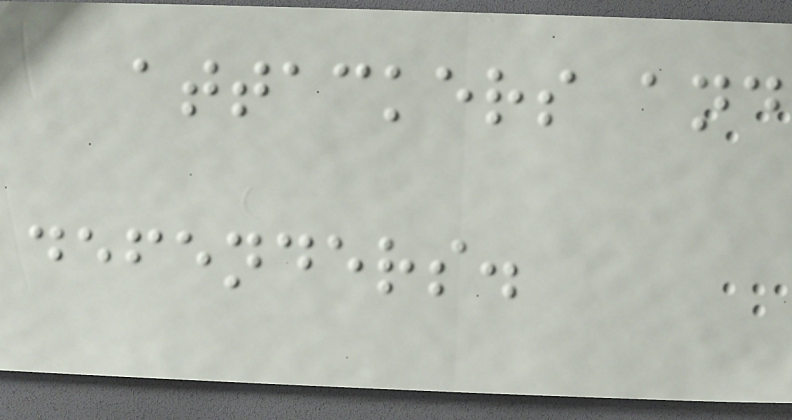attackers and
defenders.
